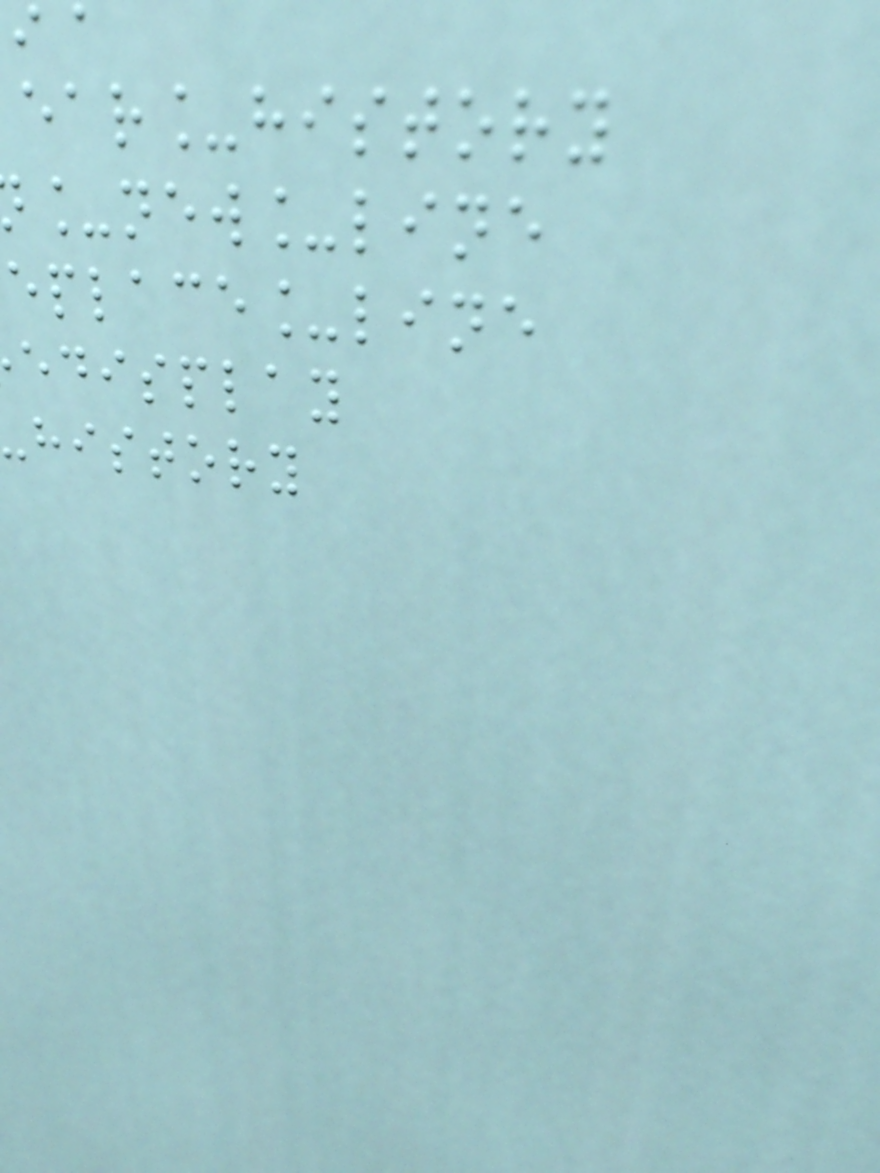ear_history
_new_line
eplace_line
edisplay
history
